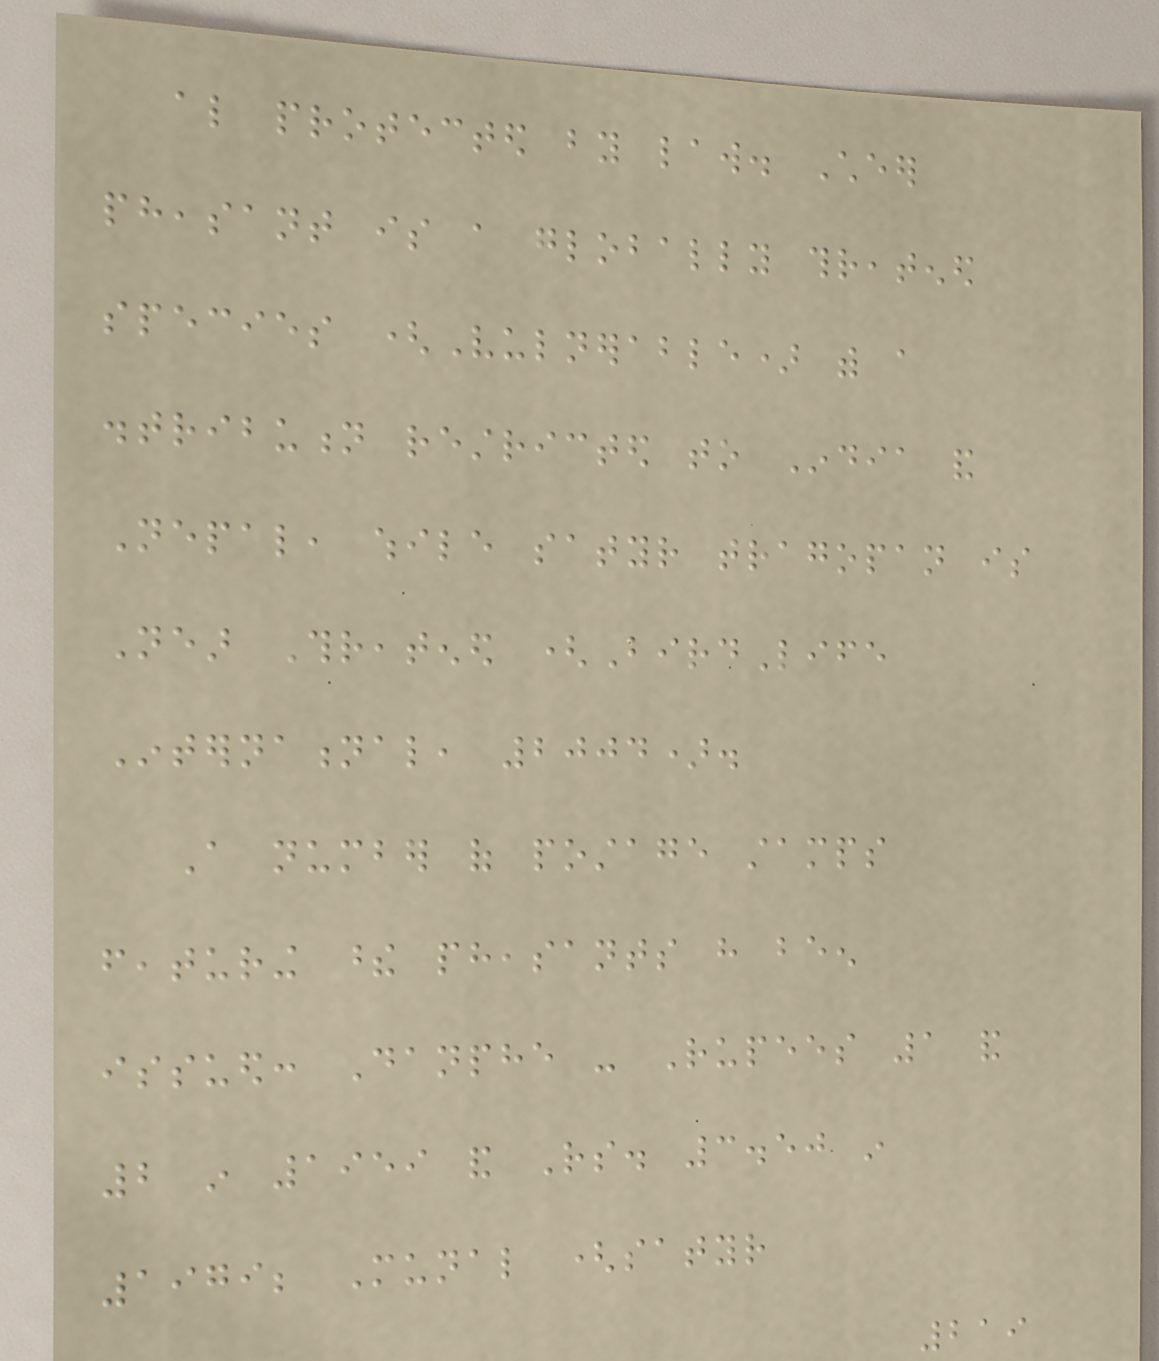also protected by law. Cheer
pheasant is a globally threatened
species (Vulnerable) with a
distribution restricted to India and
Nepal, while satyr tragopan is
Near Threatened (BirdLife
International, 2004).
A number of postage stamps
featuring these pheasants have been
issued: Danphe - Rupees 1 and
2 in 1959 and Rs. 3.50 in
1979; Munal (satyr
219
